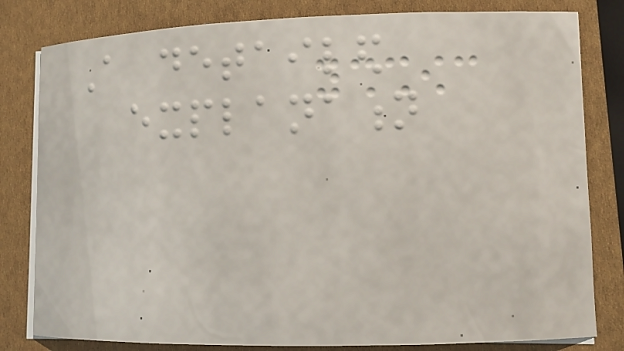A detailed
explanation
